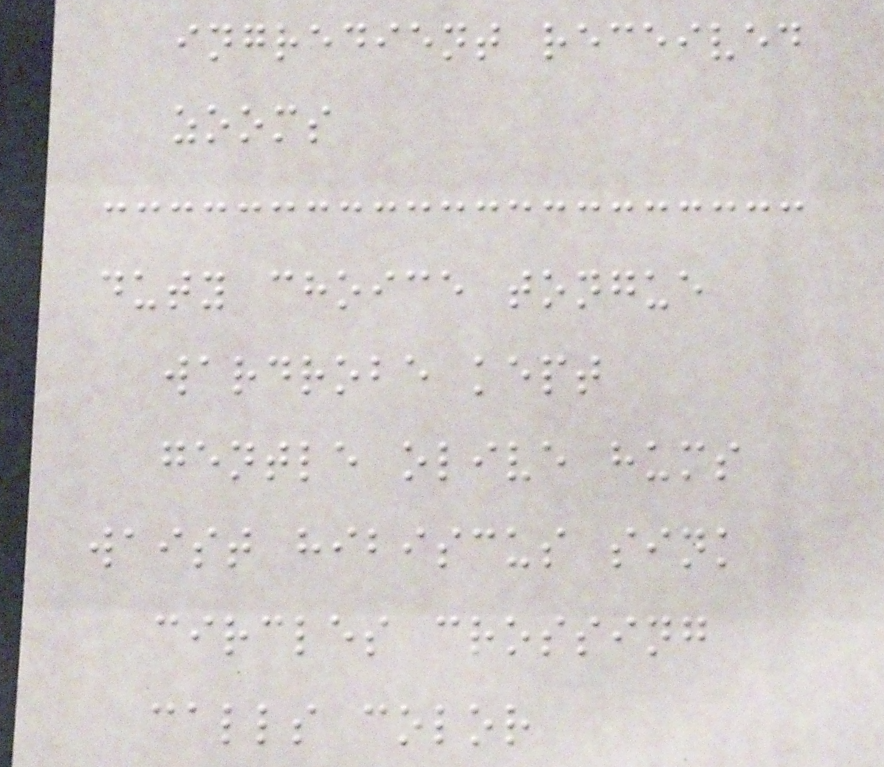ingredient received
zooms
duty choice tongue
wardrobe kept
gentle olive hums
waist hibiscus sink
circles crossing
calls color
